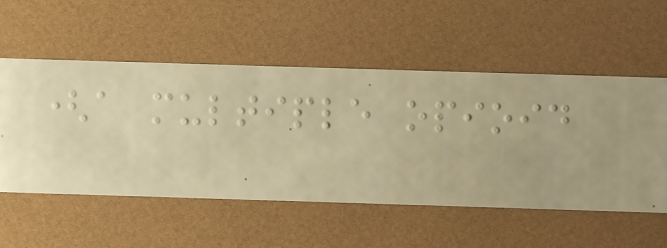(a multiple opioid
